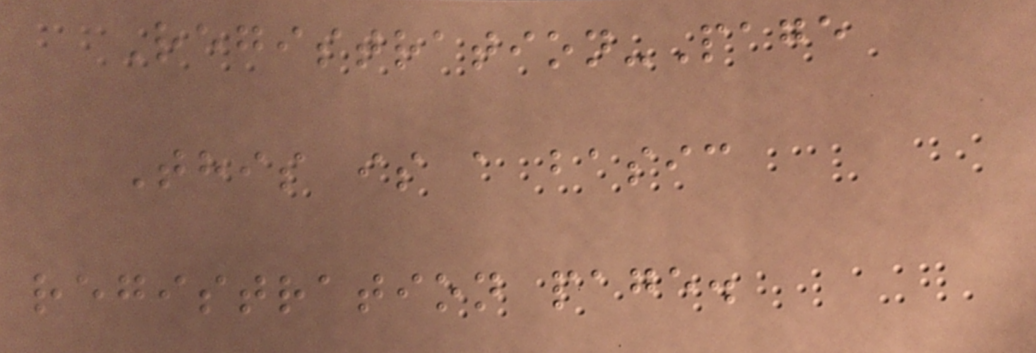Registration-Page
This is a basic
registration page.
